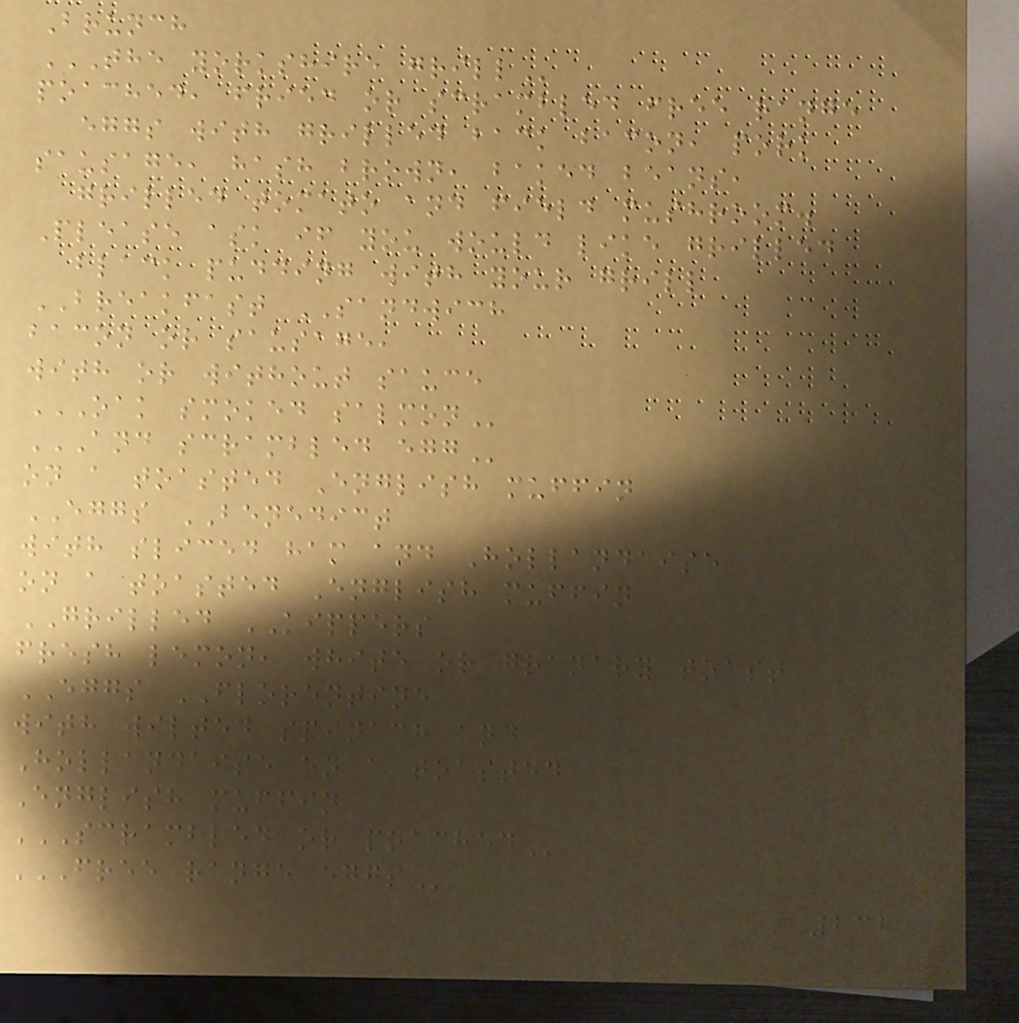Brunch
THE YORKSHIRE GRILL
poached, fried or scrambled free range
eggs with grilled back bacon, pork
sausage, hash brown, baked beans,
grilled tomato and field mushroom.
Please ask if you would like grilled
black pudding with your grill
BREAKFAST SANDWICH
bacon or sausage,
with or without sauce
OAK SMOKED SALMON
AND SCRAMBLED EGG
on a toasted English muffin
EGGS BENEDICT
with sliced ham and Hollandaise
on a toasted English muffin
GRILLED KIPPERS
fresh lemon, white or granary toast
EGGS FLORENTINE
with wilted spinach and
Hollandaise on a toasted
English muffin
SCRAMBLED OR POACHED
FREE RANGE EGGS
232
